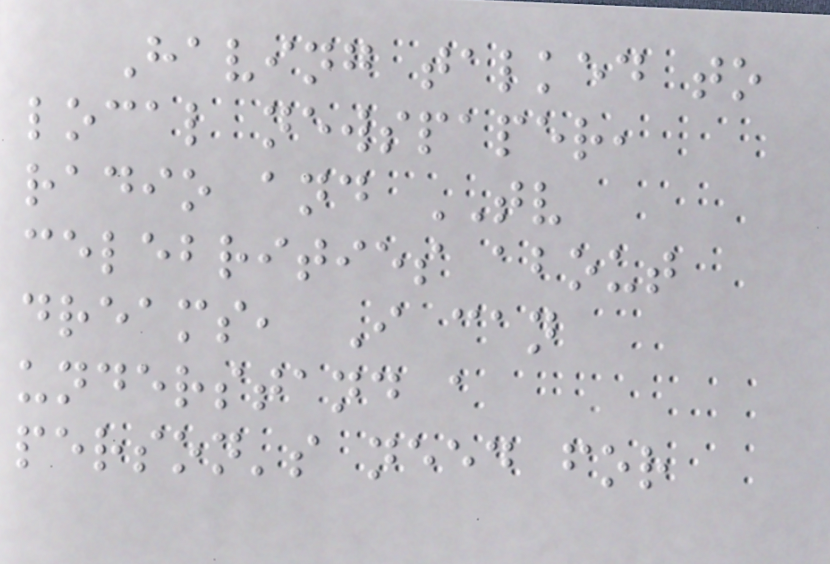Having talked to
local newspaper,
radio and TV
celebrities about
dreams, I can
understand a
person's need for
